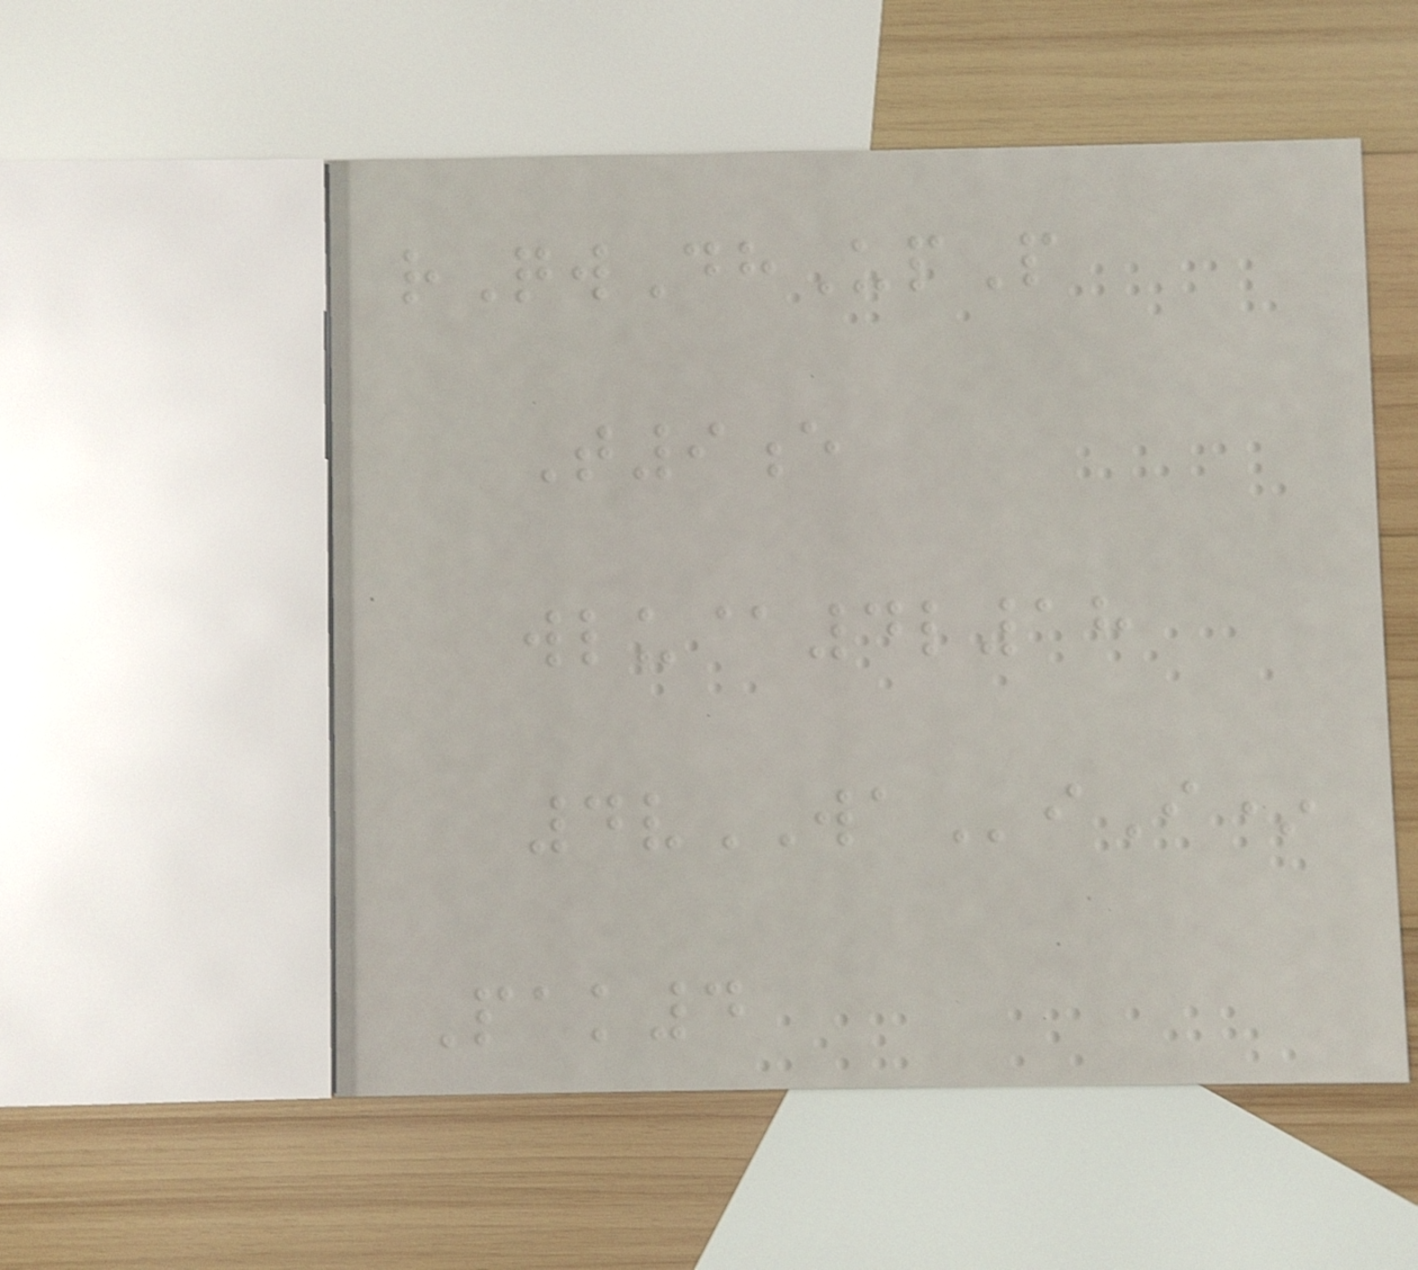rQwDhUpP
T9e
wlu@4l18
4vWAiI*
Pak4
